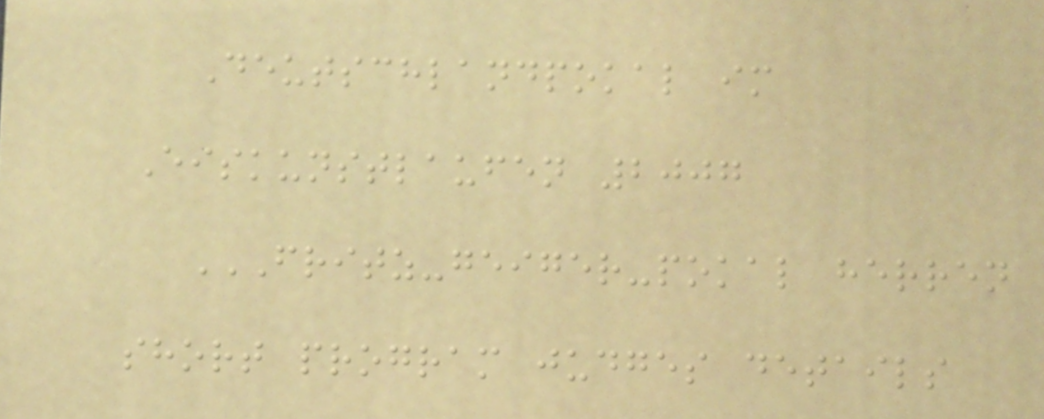Deutschlandpokal im
Eiskunstlaufen 2007
FRITZ-GEIGER-POKAL HERREN
SHORT PROGRAM JUDGES DETAILS
